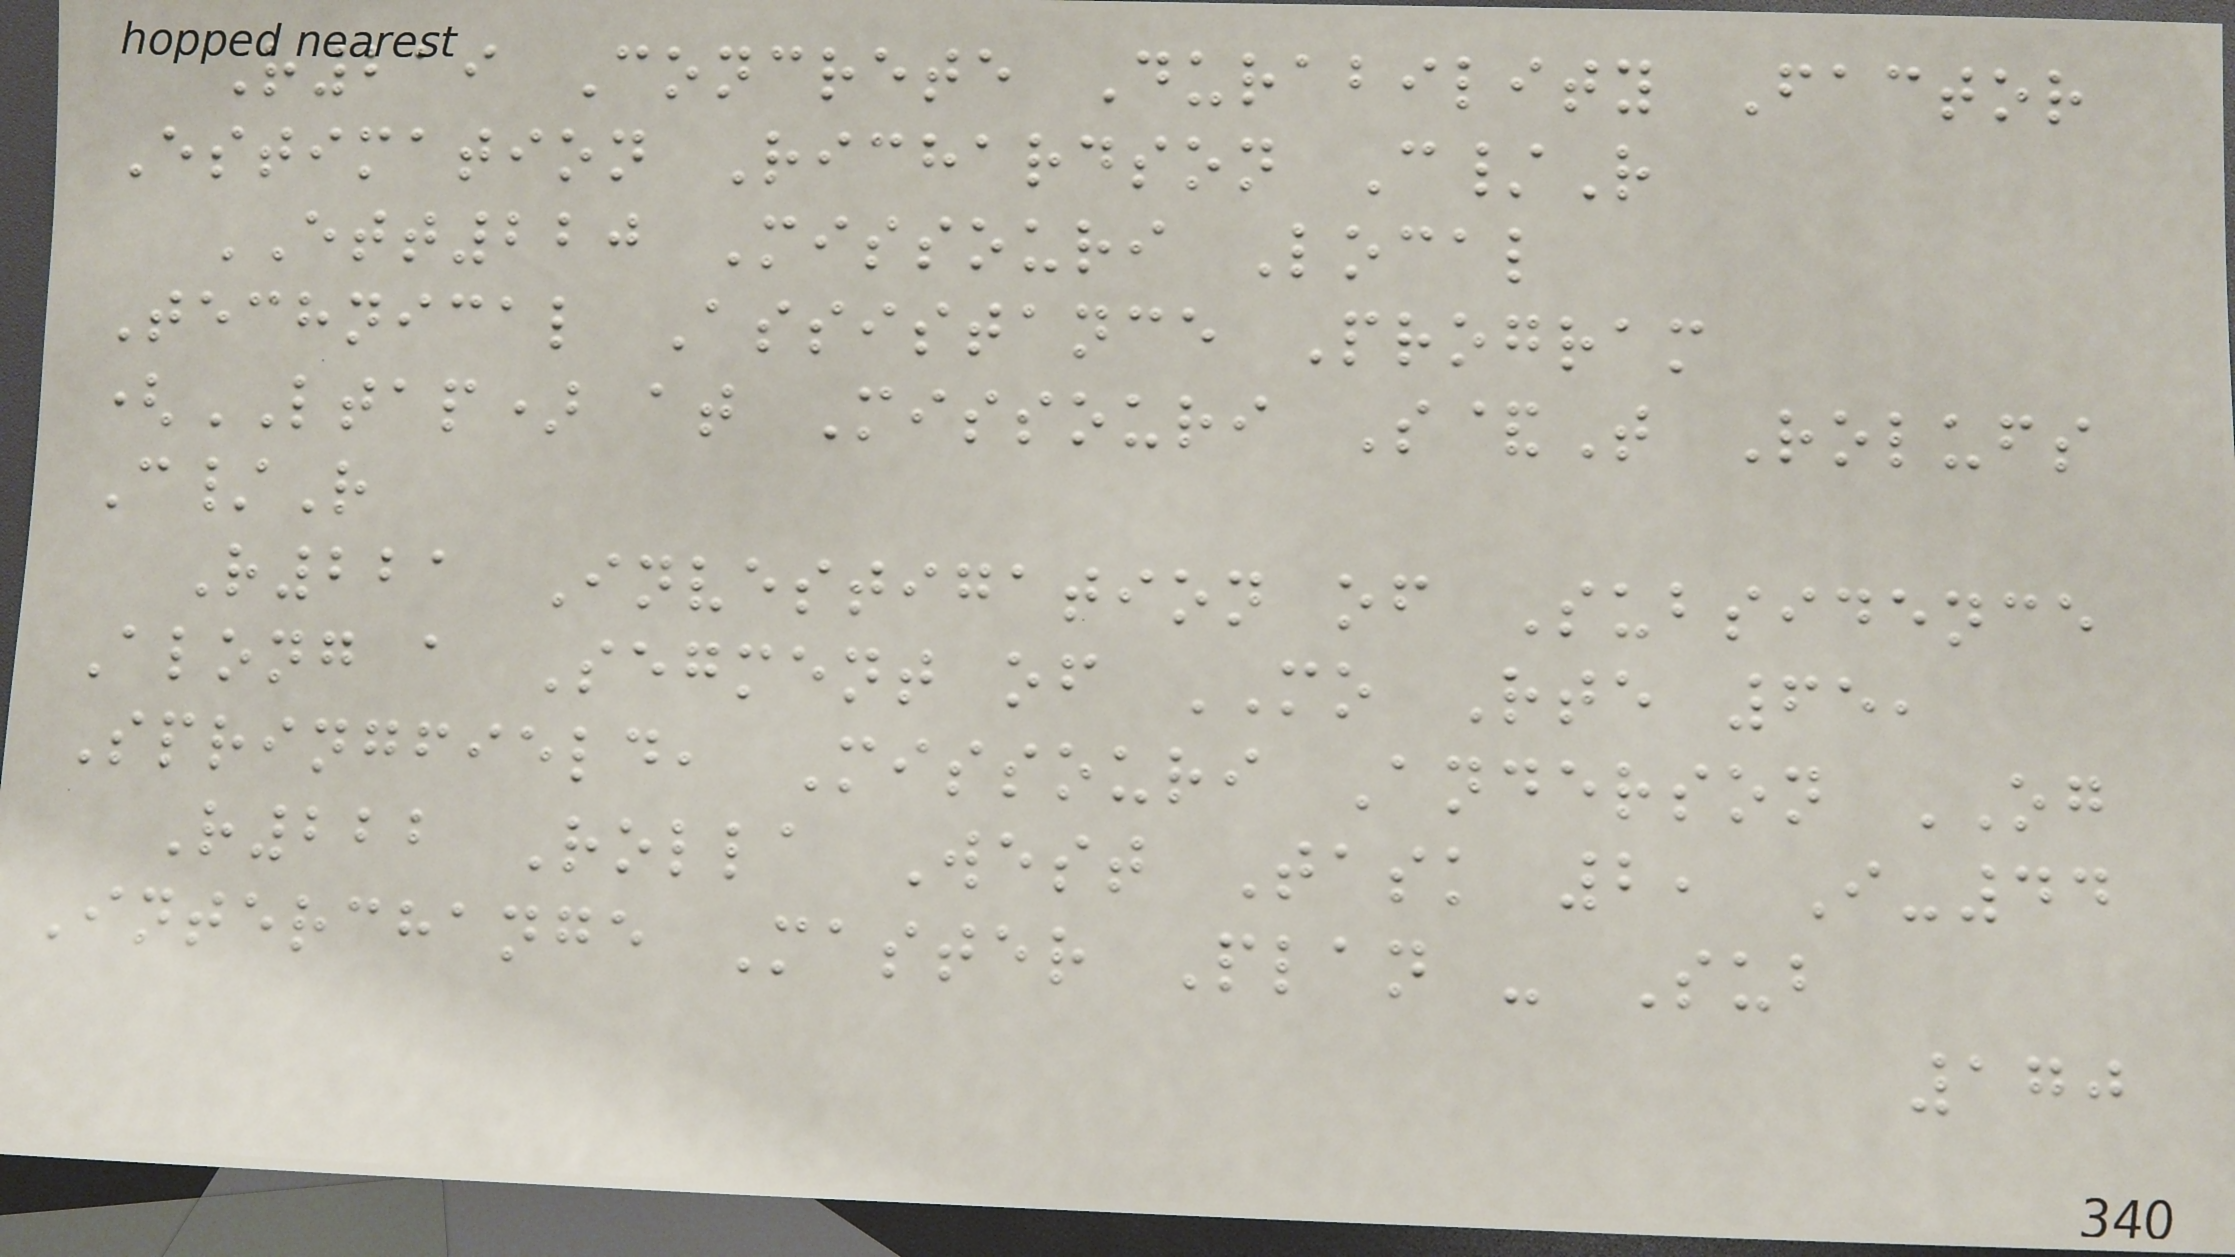R219 Concrete Durability Factor
Estimation Richardson C/R
ETT220 Missouri Local
Technical Assistance Program
(LTAP) at Missouri S&T Rolufs
C/R
R221 Investigation of Subsidence
Along a Segment of MO Rte 65,
Springfield, Missouri Anderson OG
R222 Rolla West Task 2, I-44
Interchange Master Plan - Sub
170
